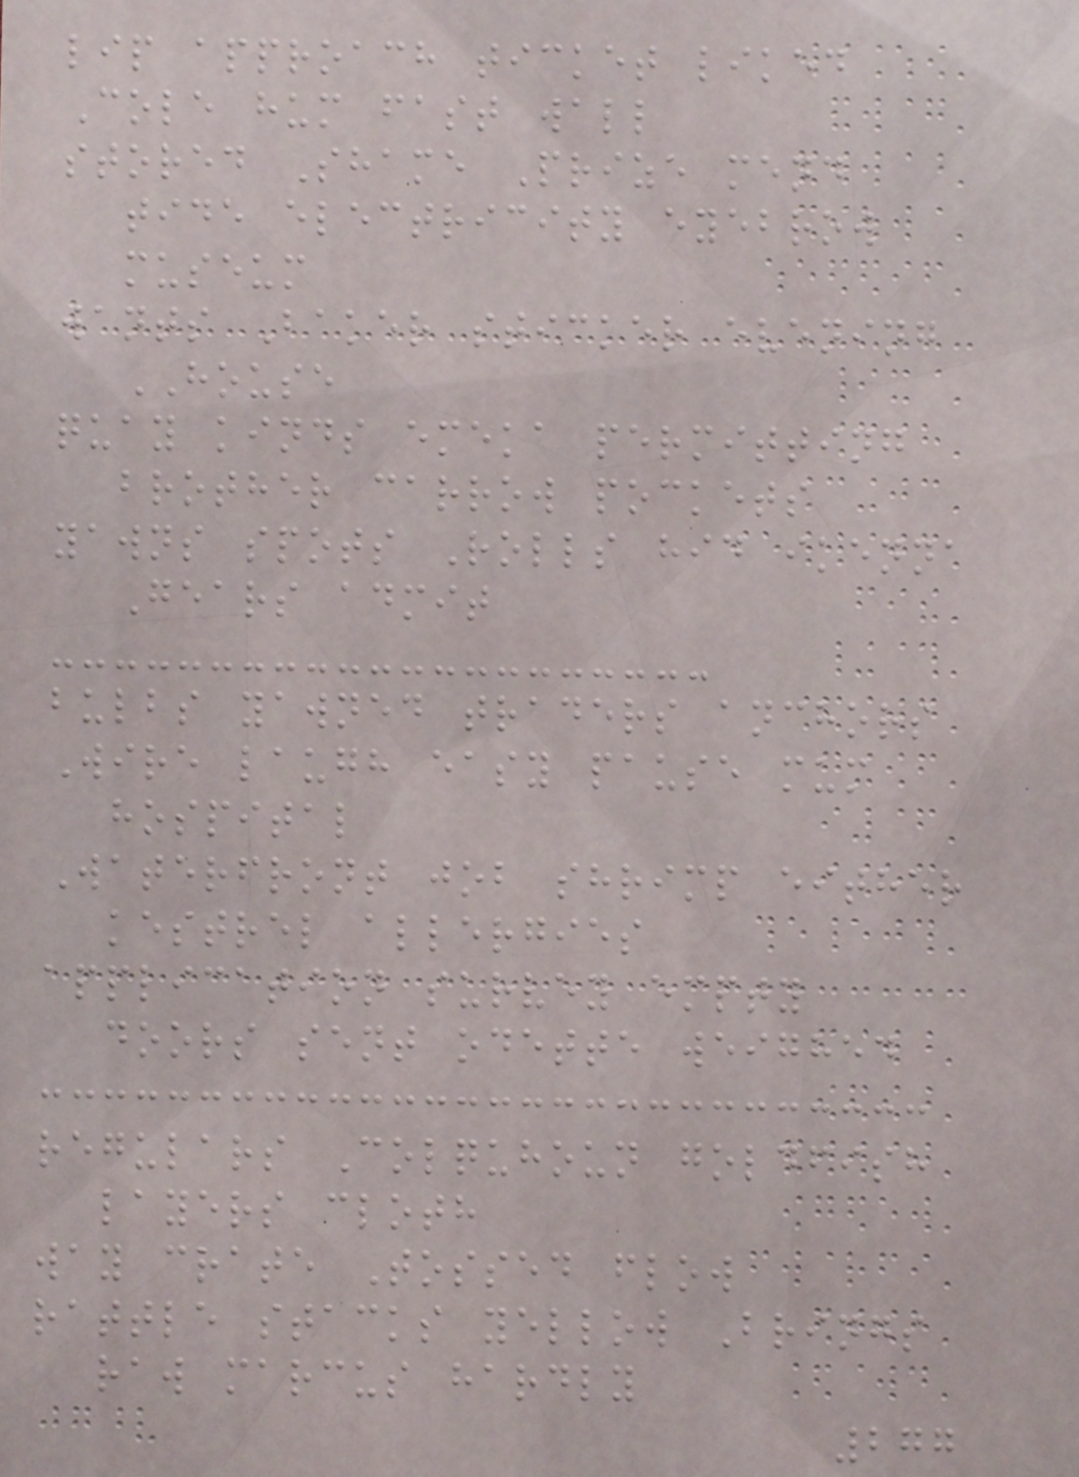lip approach ticket liked
Cole hum fast wall
stored Shame Prize mend
tide electricity eyebrow
museum
wants Baker sticker evening
HOUSE
quay kinds emeka permitting
brother carrow pockets
yawns spots Rolls hid ikenna
Gears admit
bulbs yawned traders anchors
Wire laugh easy pause mum
hospital
Waterfront job shrimp either
kestrel allergies
application survey empty
doors sent odette weighed
regulars Colquhoun goldfish
layers cloth
way crate Tossed flow
rattle stacks yellow Brings
raw marcus hardly
277
